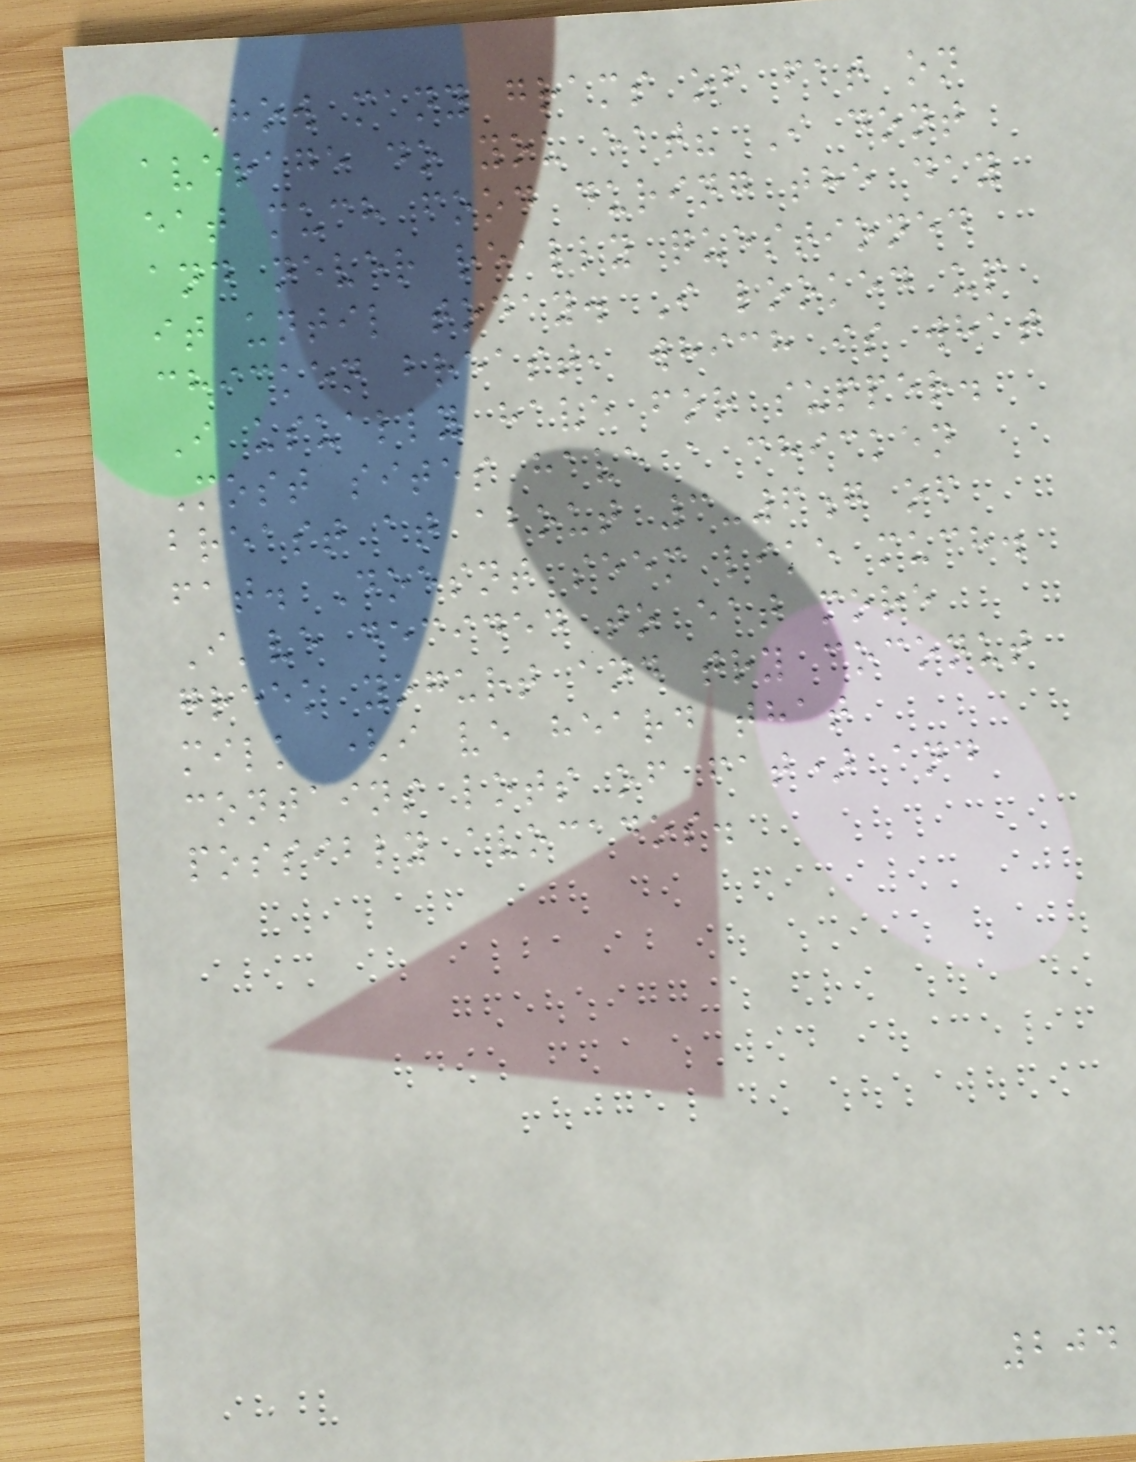How many grams of fat on
average do you eat? I dont
eat much food during the day
and never really questioned
it until today. I looked up
chicken breast, which is what
I usually have for supper.
Most sites have a chicken
breast at about 3-6g of
fat. Doesnt seem like much.
I've decided to eat more
greek yogurt and try coconut
milk (i ve heard that
contains lots of fat) and
possibly avocados.
204
